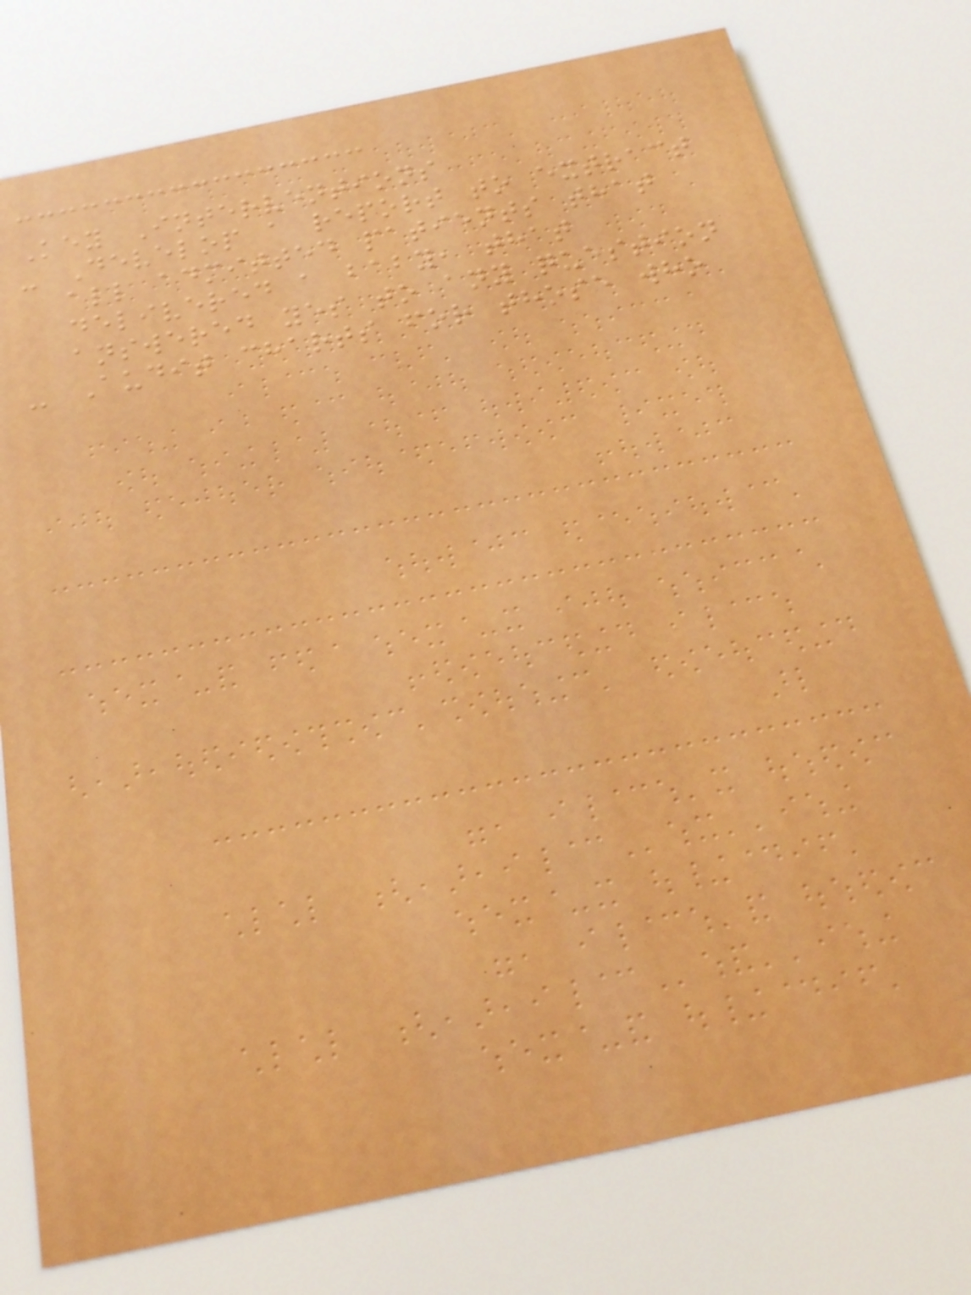Key Interventions
- Develop a report to extract
all admitted patients that
delivered a baby, that
answered yes to any question
- Audit charts for those who
